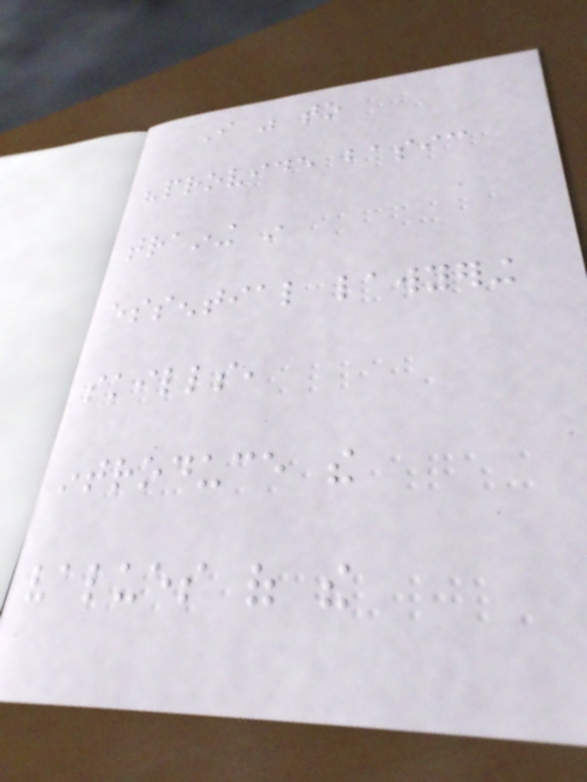I was to
"provide basic
training in
essential lawyering
skills,
introduce the
values of the
